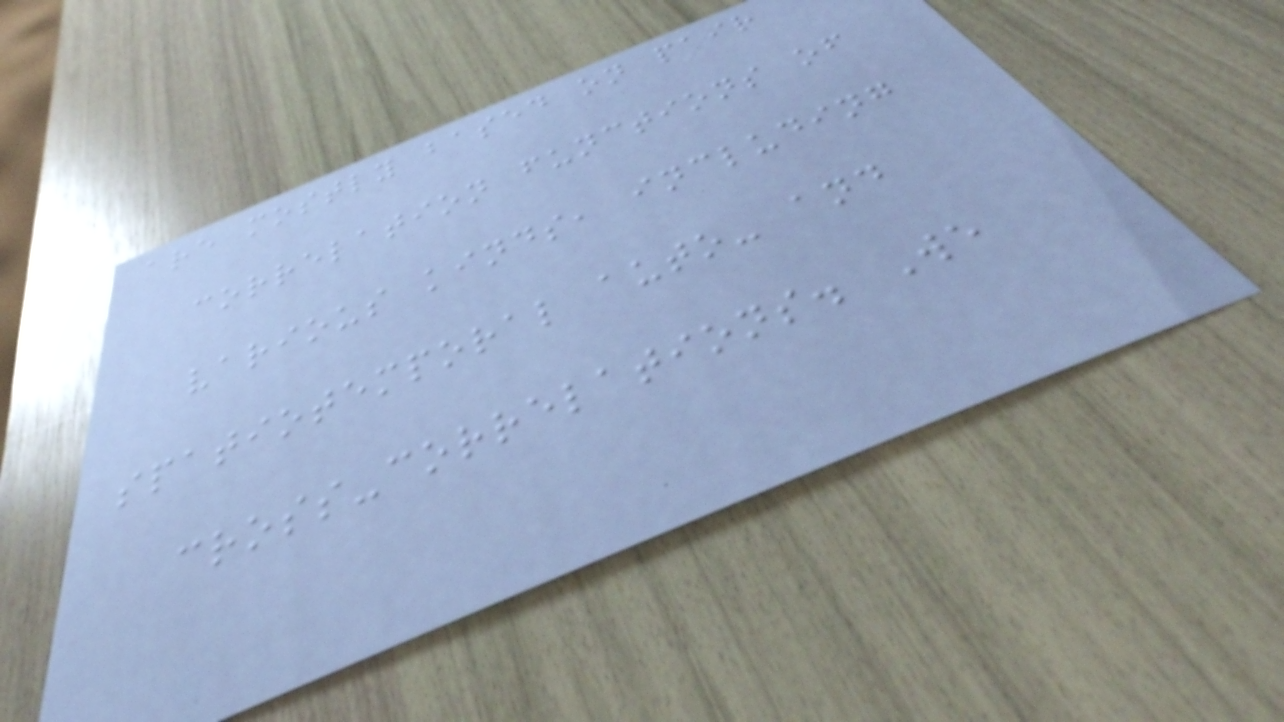are mostly based on pair
correlation functions of
various kinds, including
spatiotemporal auto- and
cross-correlations. We
